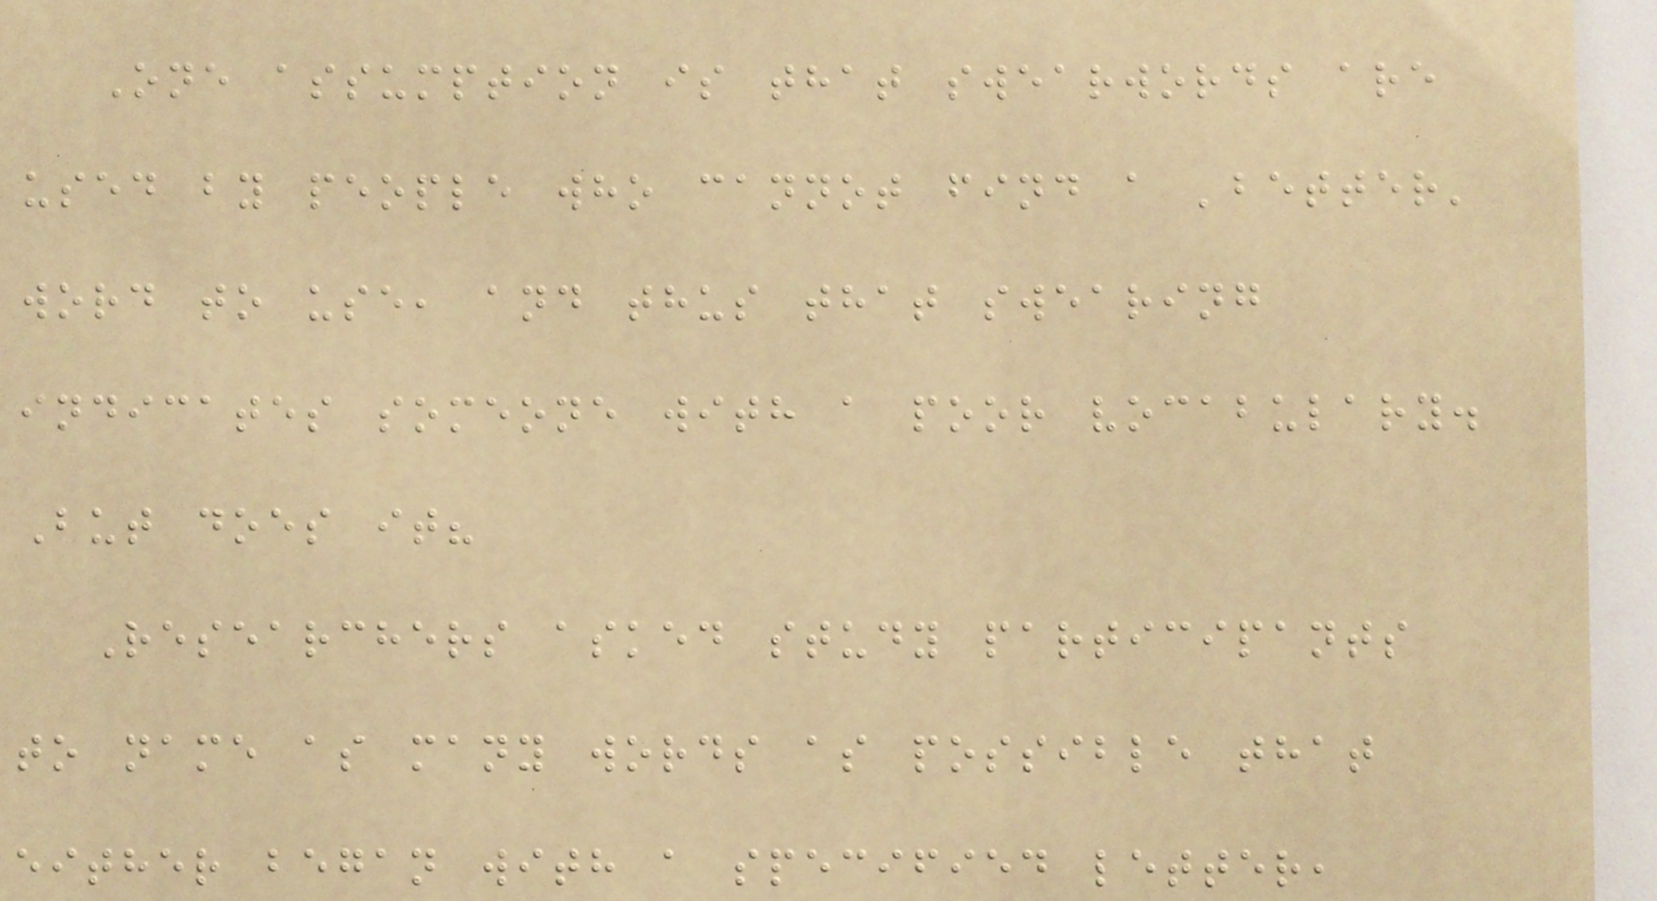One assumption is that swearwords are
used by people who cannot find a 'better'
word to use, and thus that swearing
indicates someone with a poor vocabulary.
But does it?
Researchers asked study participants
to name as many words as possible that
either began with a specified letter,
